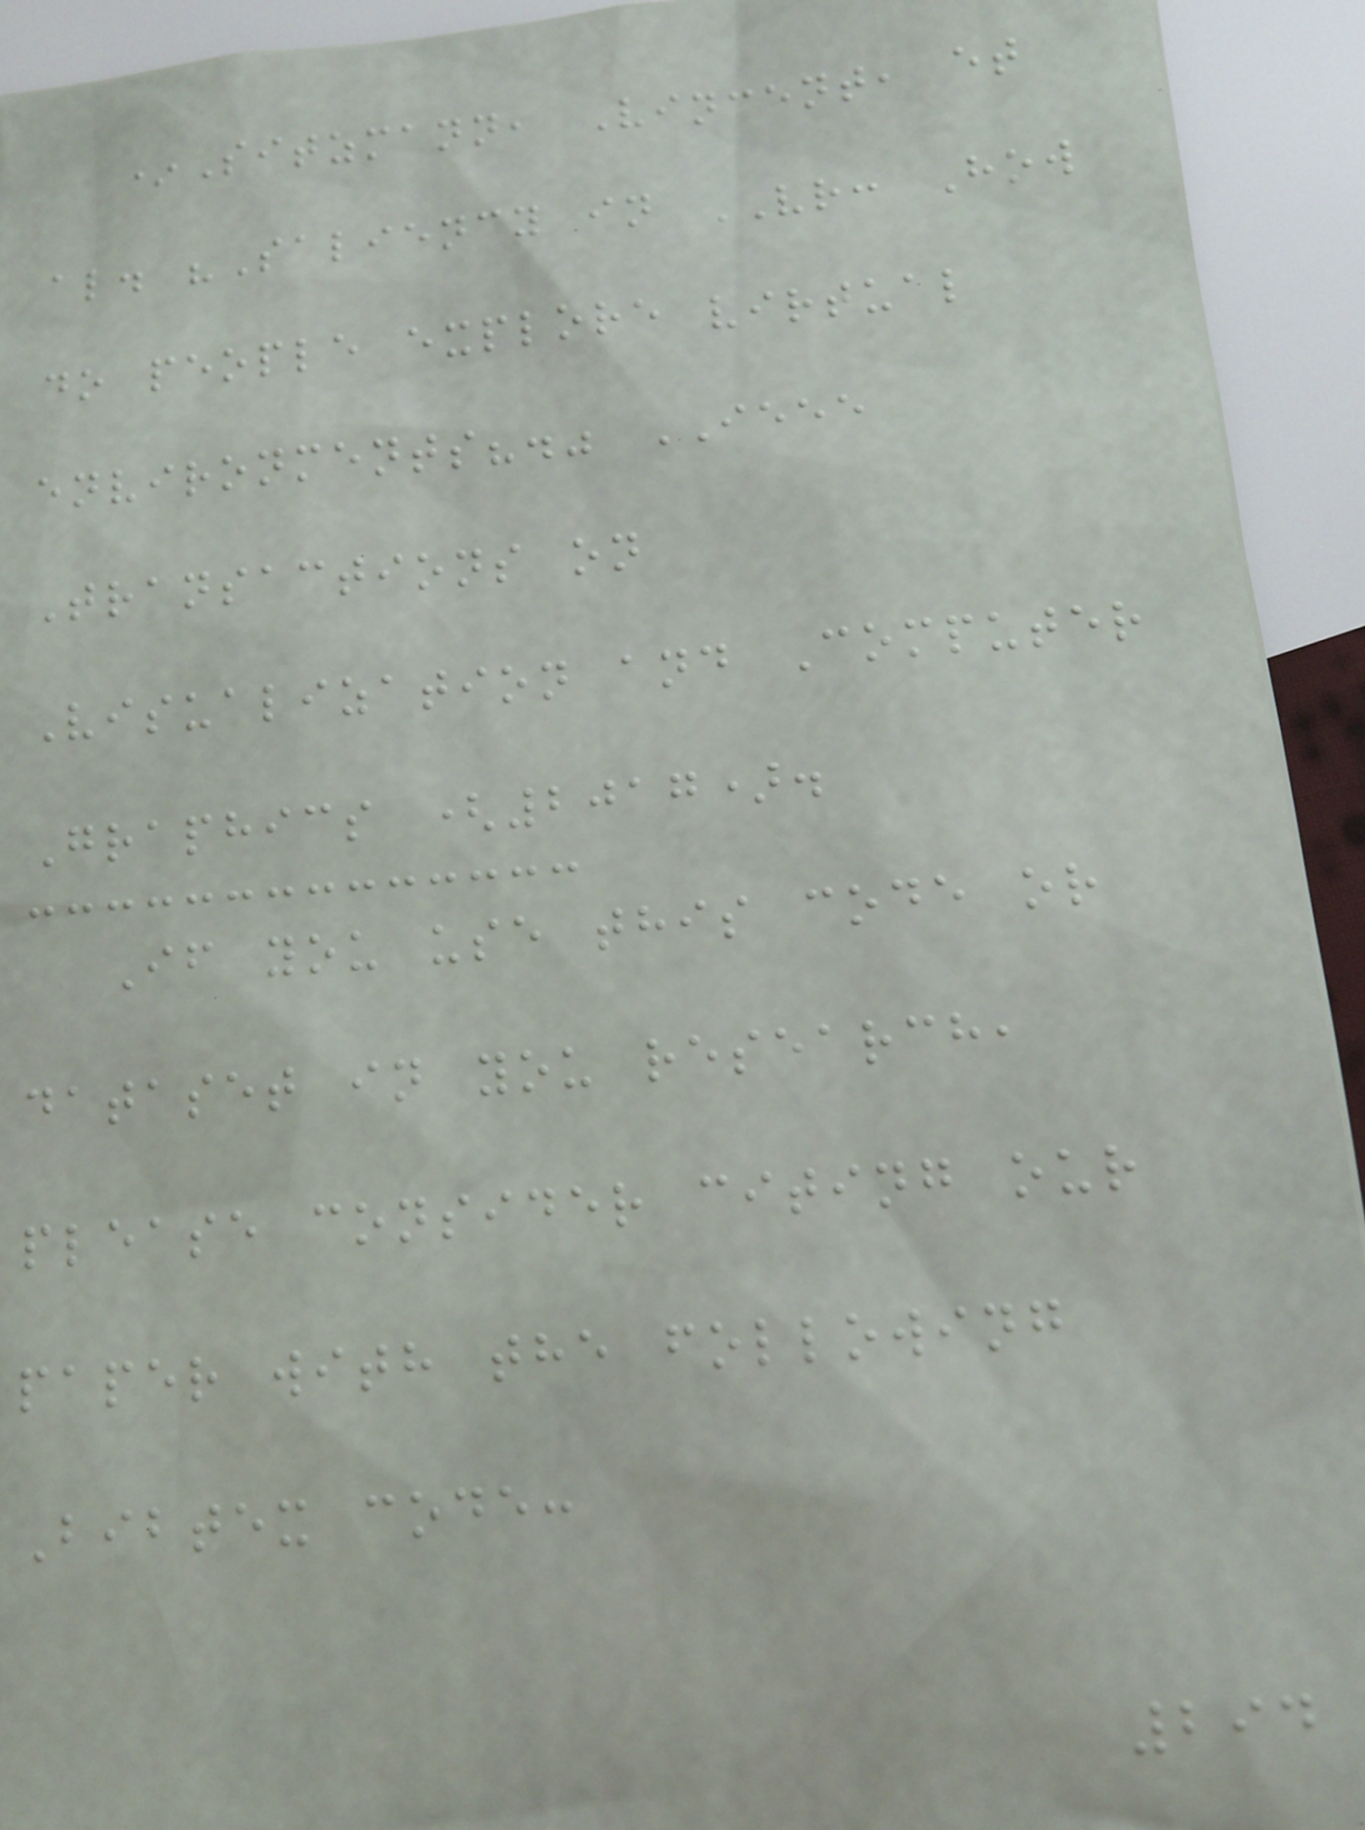*Sitzmann, Vincent, et
al. "Saliency in VR: How
do people explore virtual
environments?." IEEE
Transactions on
Visualization and Computer
Graphics (2017).
If you use this code or
dataset in you research,
please consider citing our
paper with the following
Bibtex code:
294
